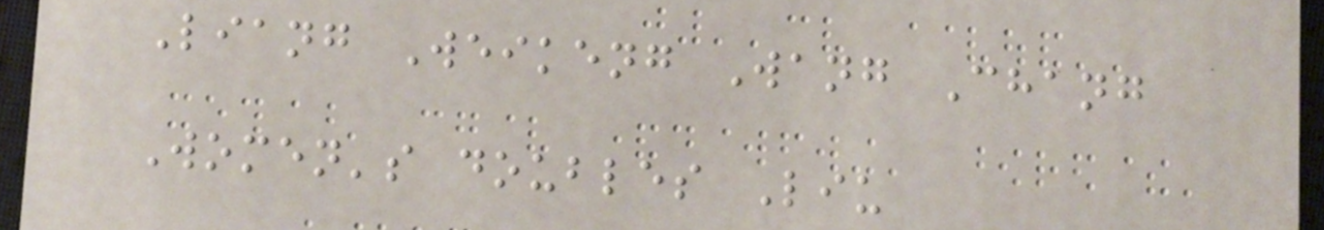Liang Weikeng Wang Chang
Women's doubles Liu
